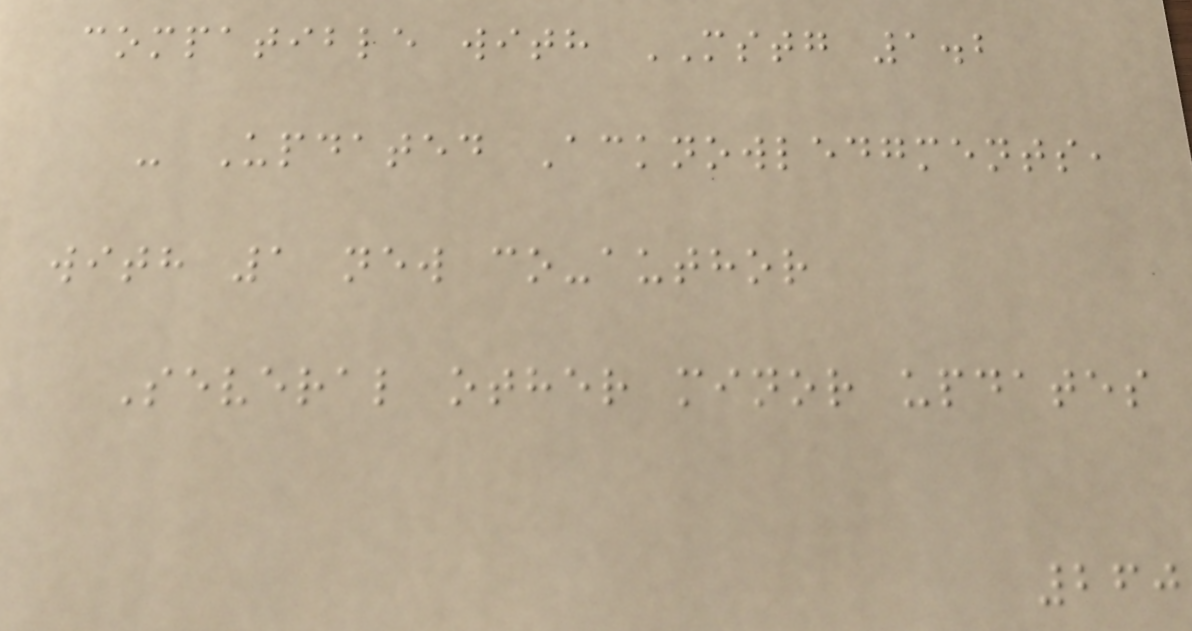compatible with MSTG 1.2
- Updated Acknowledgments,
with 1 new co-author
Several other minor updates
260
